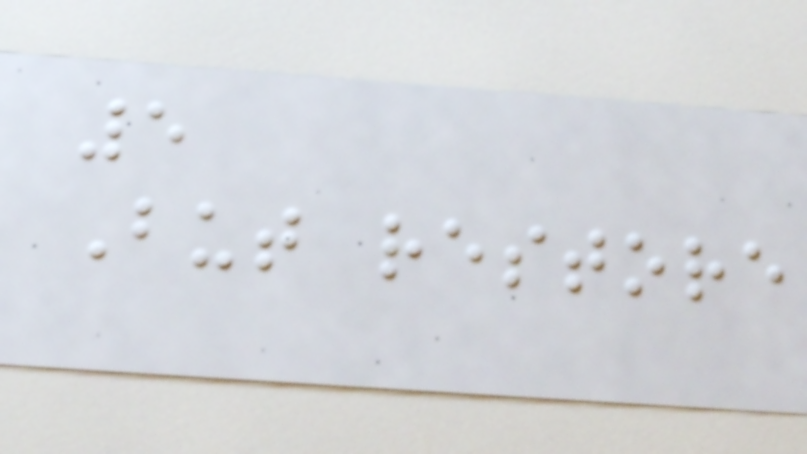5
But restore
